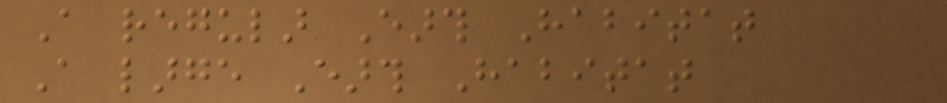A regular Earth Habitat
A large Earth Habitat
